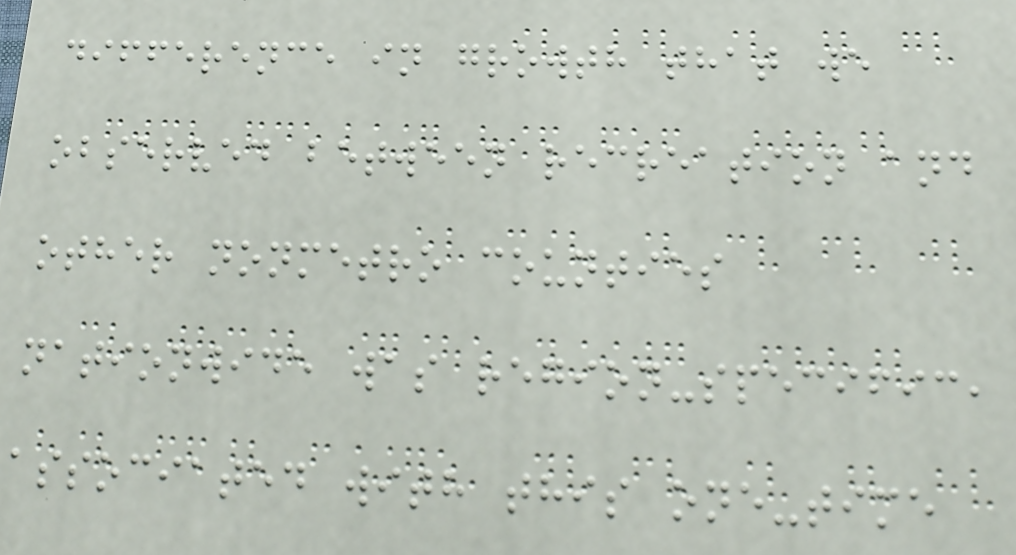difference in growth that we
observed between recreation and
other nonmetro counties
nationwide was region-specific,
associated with this one-time
